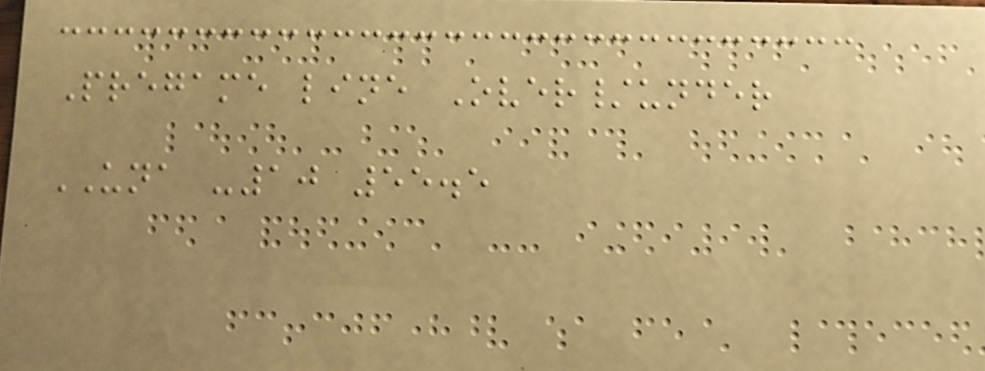Pregame line Over/under
UNA -10 55.5
